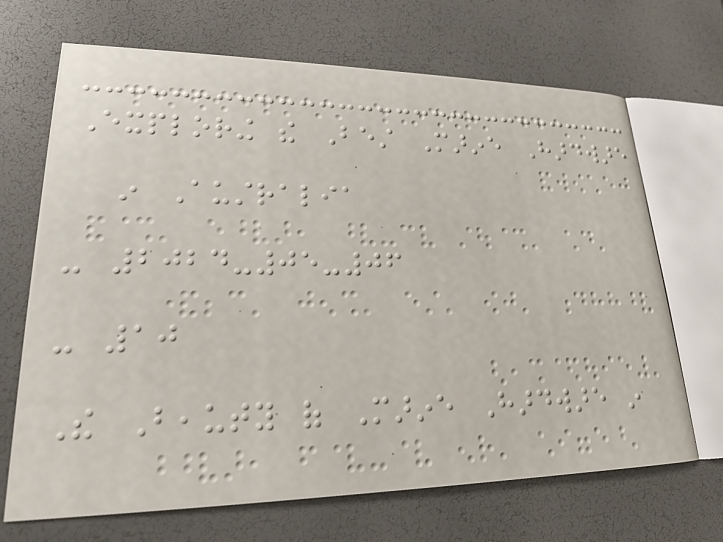Exploring the Best Marine Hardware
in Australia
- 2024-05-06
- 10
The Beauty of Marine Hardware in
